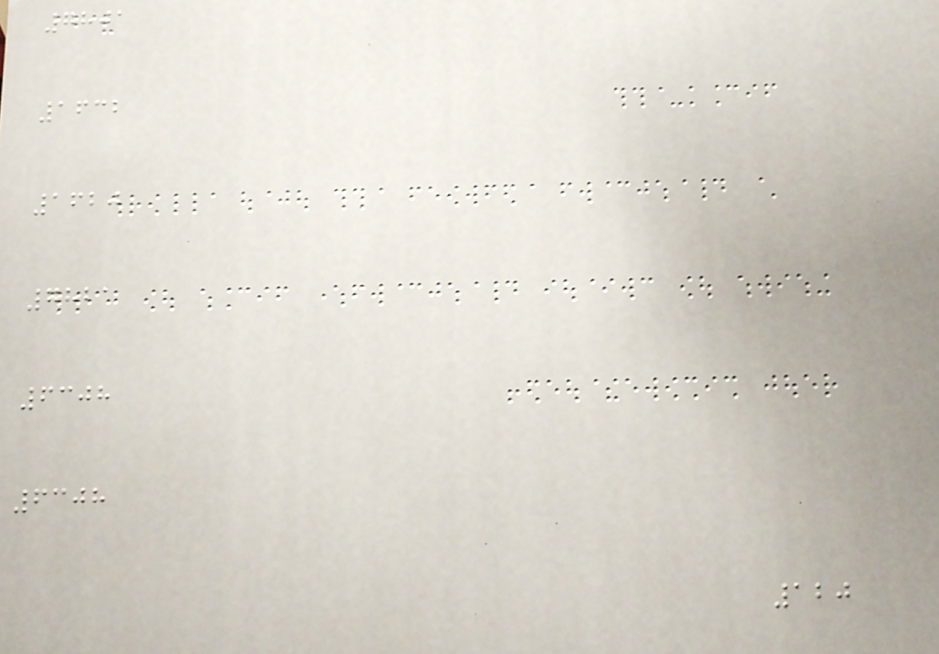7801
1632
1620
7821
6308
6308
120
